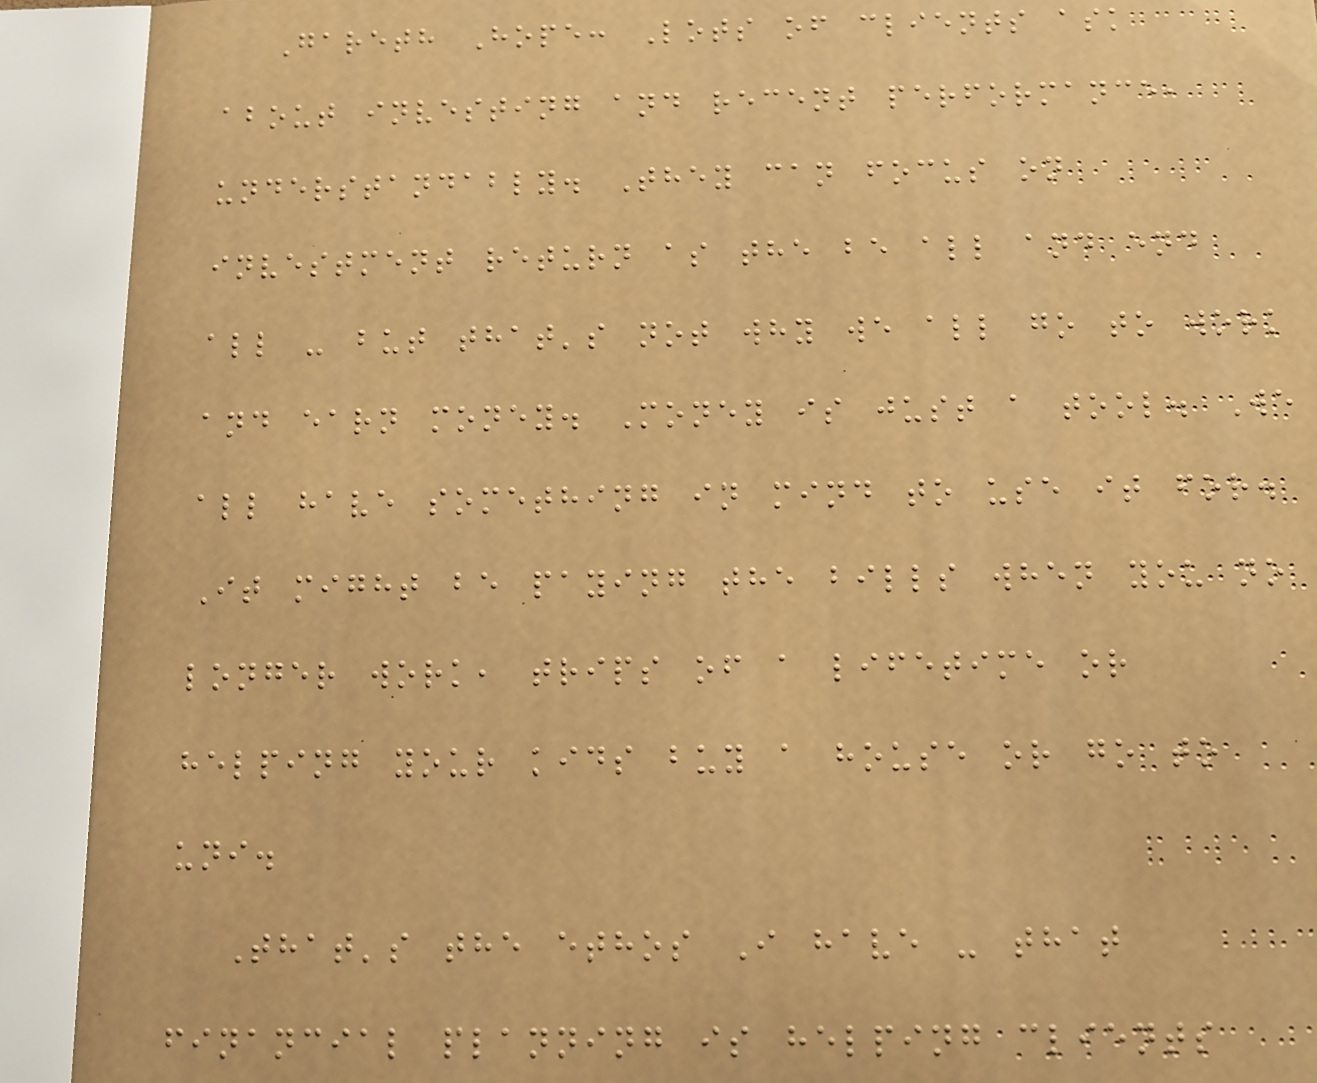Gareth Hope: Lots of clients ask
about investing and recent performance,
understandably. They can focus on
investment return as the be all and end
all - but that's not why we all go to work
and earn money. Money is just a tool. We
all have something in mind to use it for.
It might be paying the bills when you no
longer work, trips of a lifetime or
helping your kids buy a house or go to
uni.
That's the ethos I have - that
financial planning is helping clients
